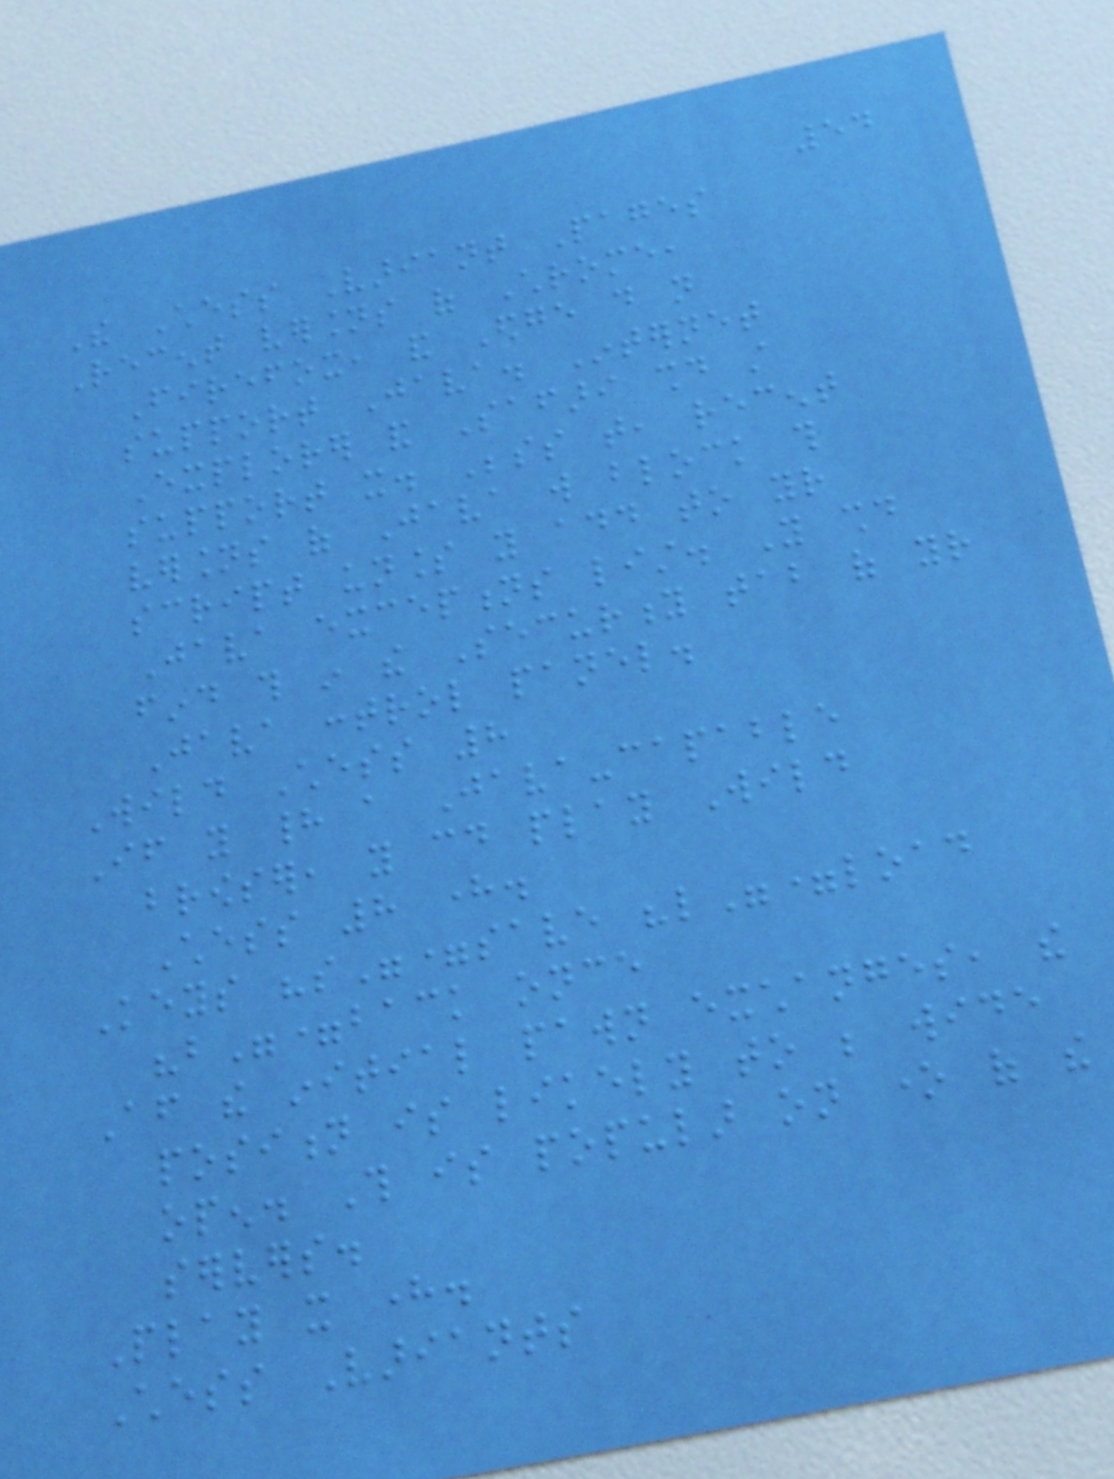54
The Chess Variant Pages
Recent versions of Chrome,
Firefox, and Edge do not
support Java. Internet
Explorer and Safari should still
support it. Besides that, recent
versions of Java will block this
script unless you add to your
Java exceptions list. You should
find this in the Security tab of your
Java control panel.
Wild Chess 8
If you had a Java-capable
browser, you could play Wild
Chess 8 here.
Keys "s"=save "l"=load
"b"=back once
After the initial pawn exchanges, the
position is likely to be wide
open. This is popular on one of the
servers.
Play it here.
Chess Variants
